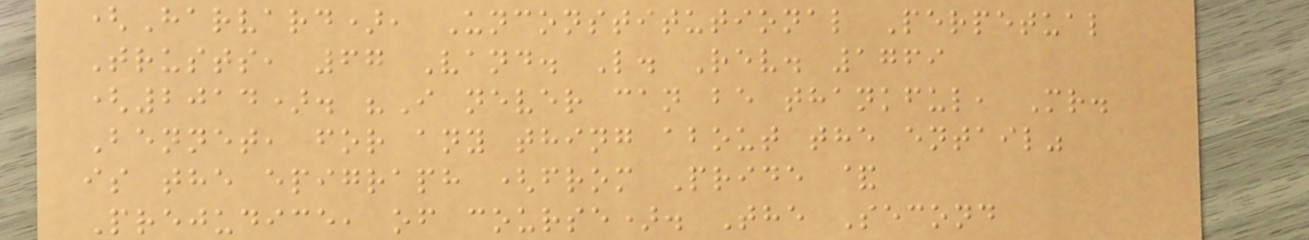(Harvard), Unconstitutional Perpetual
Trusts, 67 Vand. L. Rev. 1769
(2014). "I never can be thankful, Mr.
Bennet, for any thing about the entail"
is the epigraph (from Pride &
Prejudice, of course). The Second
